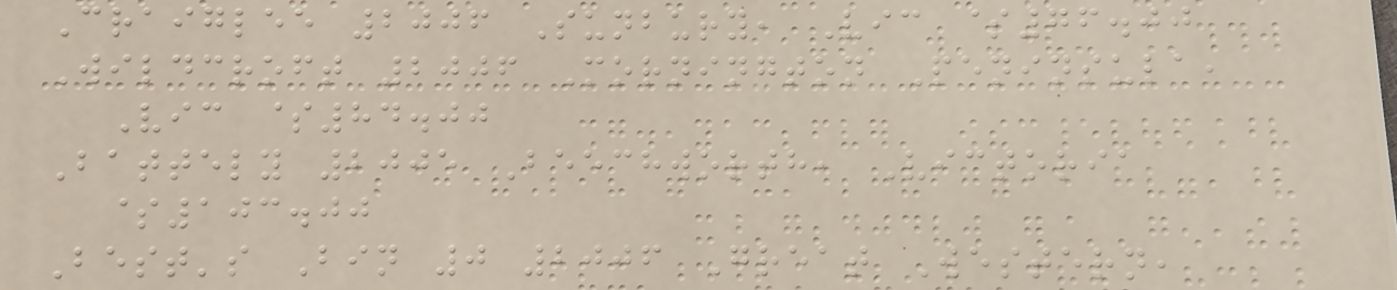Craiglee 2006 Sunbury, Vic $76.00
Wildcroft 2006 Mornington Peninsula,
Vic $84.00
Battely 2005 Beechworth, Victoria
$103.00
Best's Bin 0 2006 Great Western,
